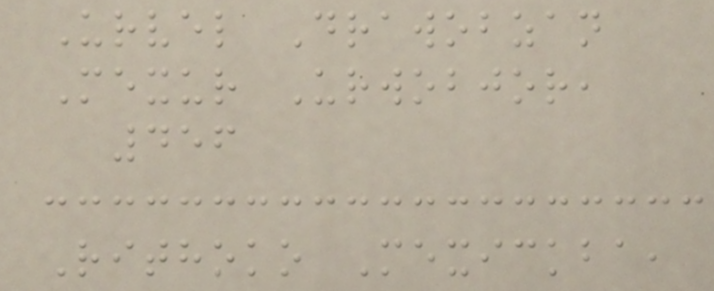Urvel Drawobzan
Mexur Urwobjor,
456
Rithoko Mexickba,
